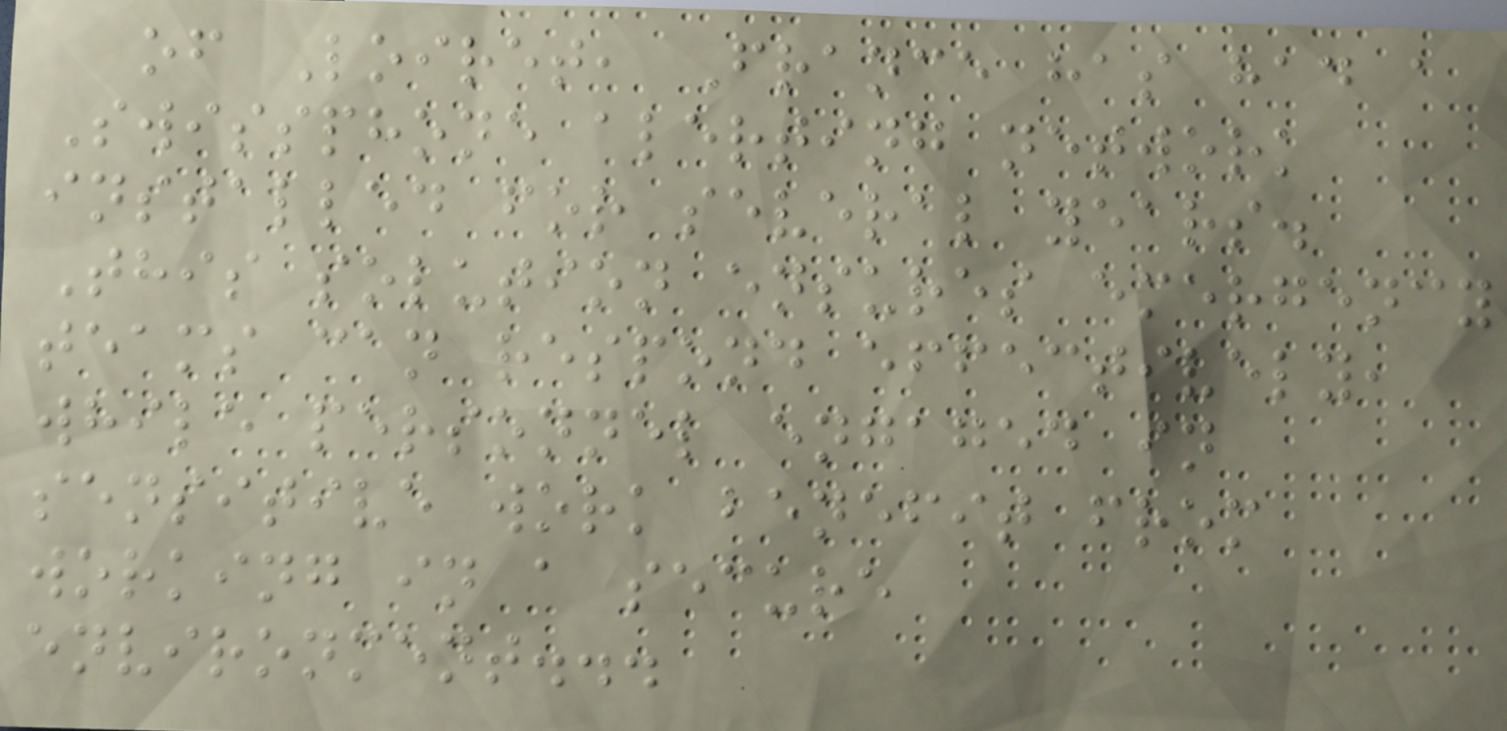of Loiret, France has had a
Swissphone alerting network
installed for several years.
This solution ensures emergency
teams can respond effectively,
while personnel engaged in
sensitive work benefit from
working in a secure
environment...
